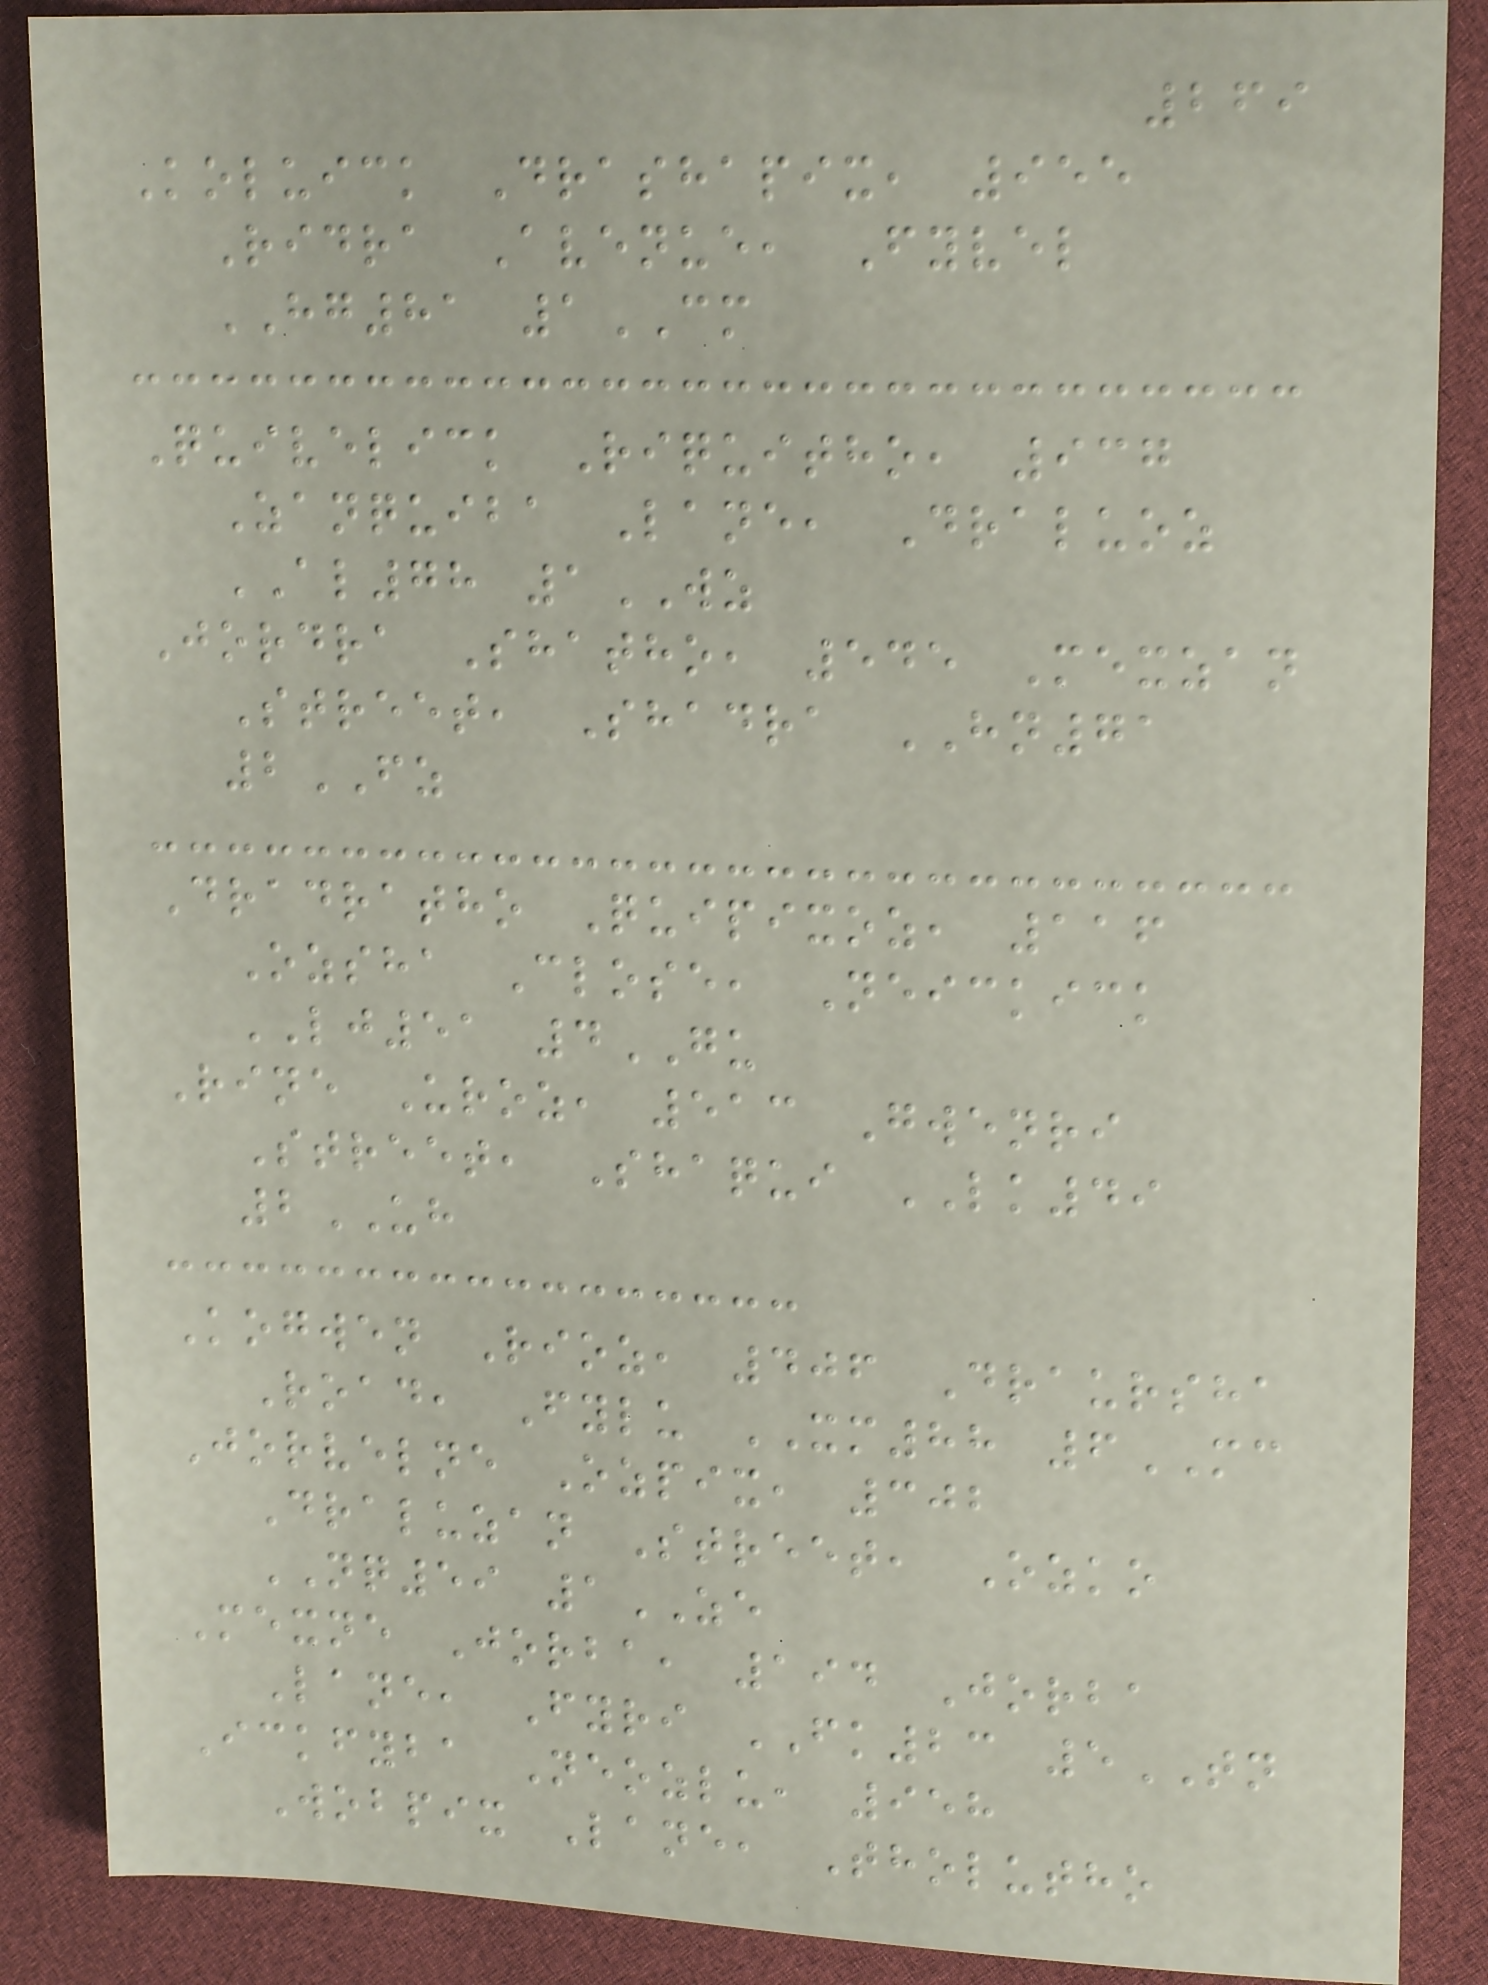269
Koluick Drashapix, 955
Ridra Avenue, Fyvel
HG81 1CM
Quivelick Riquitho, 937
Zanquiba Lane, Draluoz
AL78 1WZ
Jordra Shatho, 545 Mexzan
Street, Shadra HN71
2FZ
Dradratho Quipixoz, 116
Ozsha Close, Neickick
LJ51 4GU
Rine Uroz, 513 Gwenri
Street, Shaqui LK49
2UH
Kogwen Rioz, 406 Draursha
Road, Fylu XM88 6MC
Jorvelne Ozpix, 302
Draluzan Street, Ozko
NQ59 1ZE
Mexne Jorba, 194 Jorba
Lane, Fyri FK23 5TN
Ickfyba Neozlu, 958
Wobpix Lane, Tholutho
